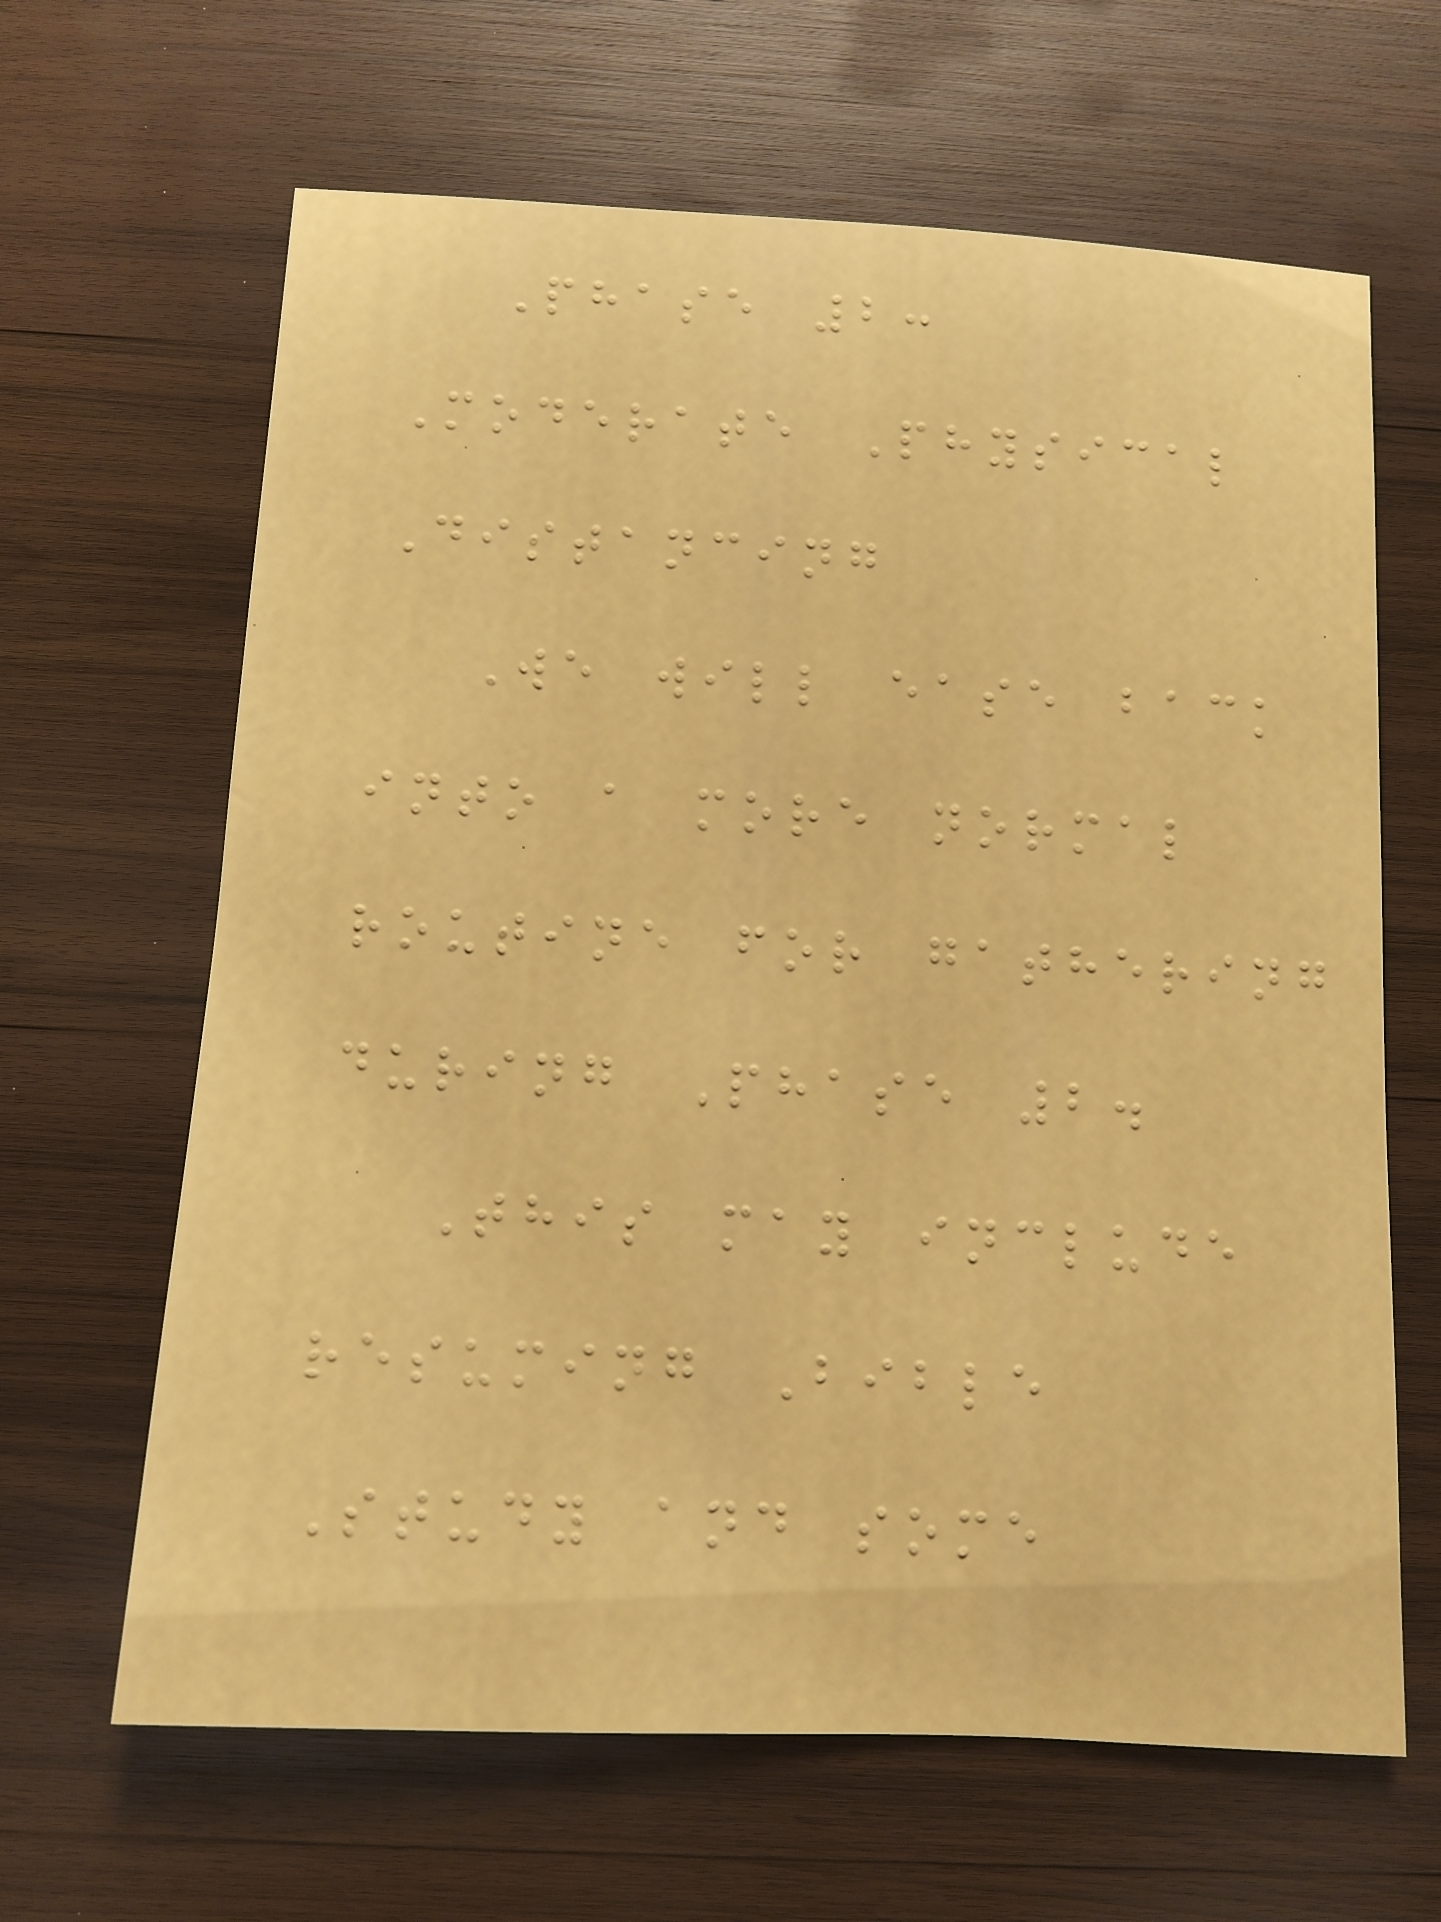Phase 2:
Moderate Physical
Distancing
We will ease back
into a more normal
routine for gathering
during Phase 2.
This may include
resuming Bible
Study and some
